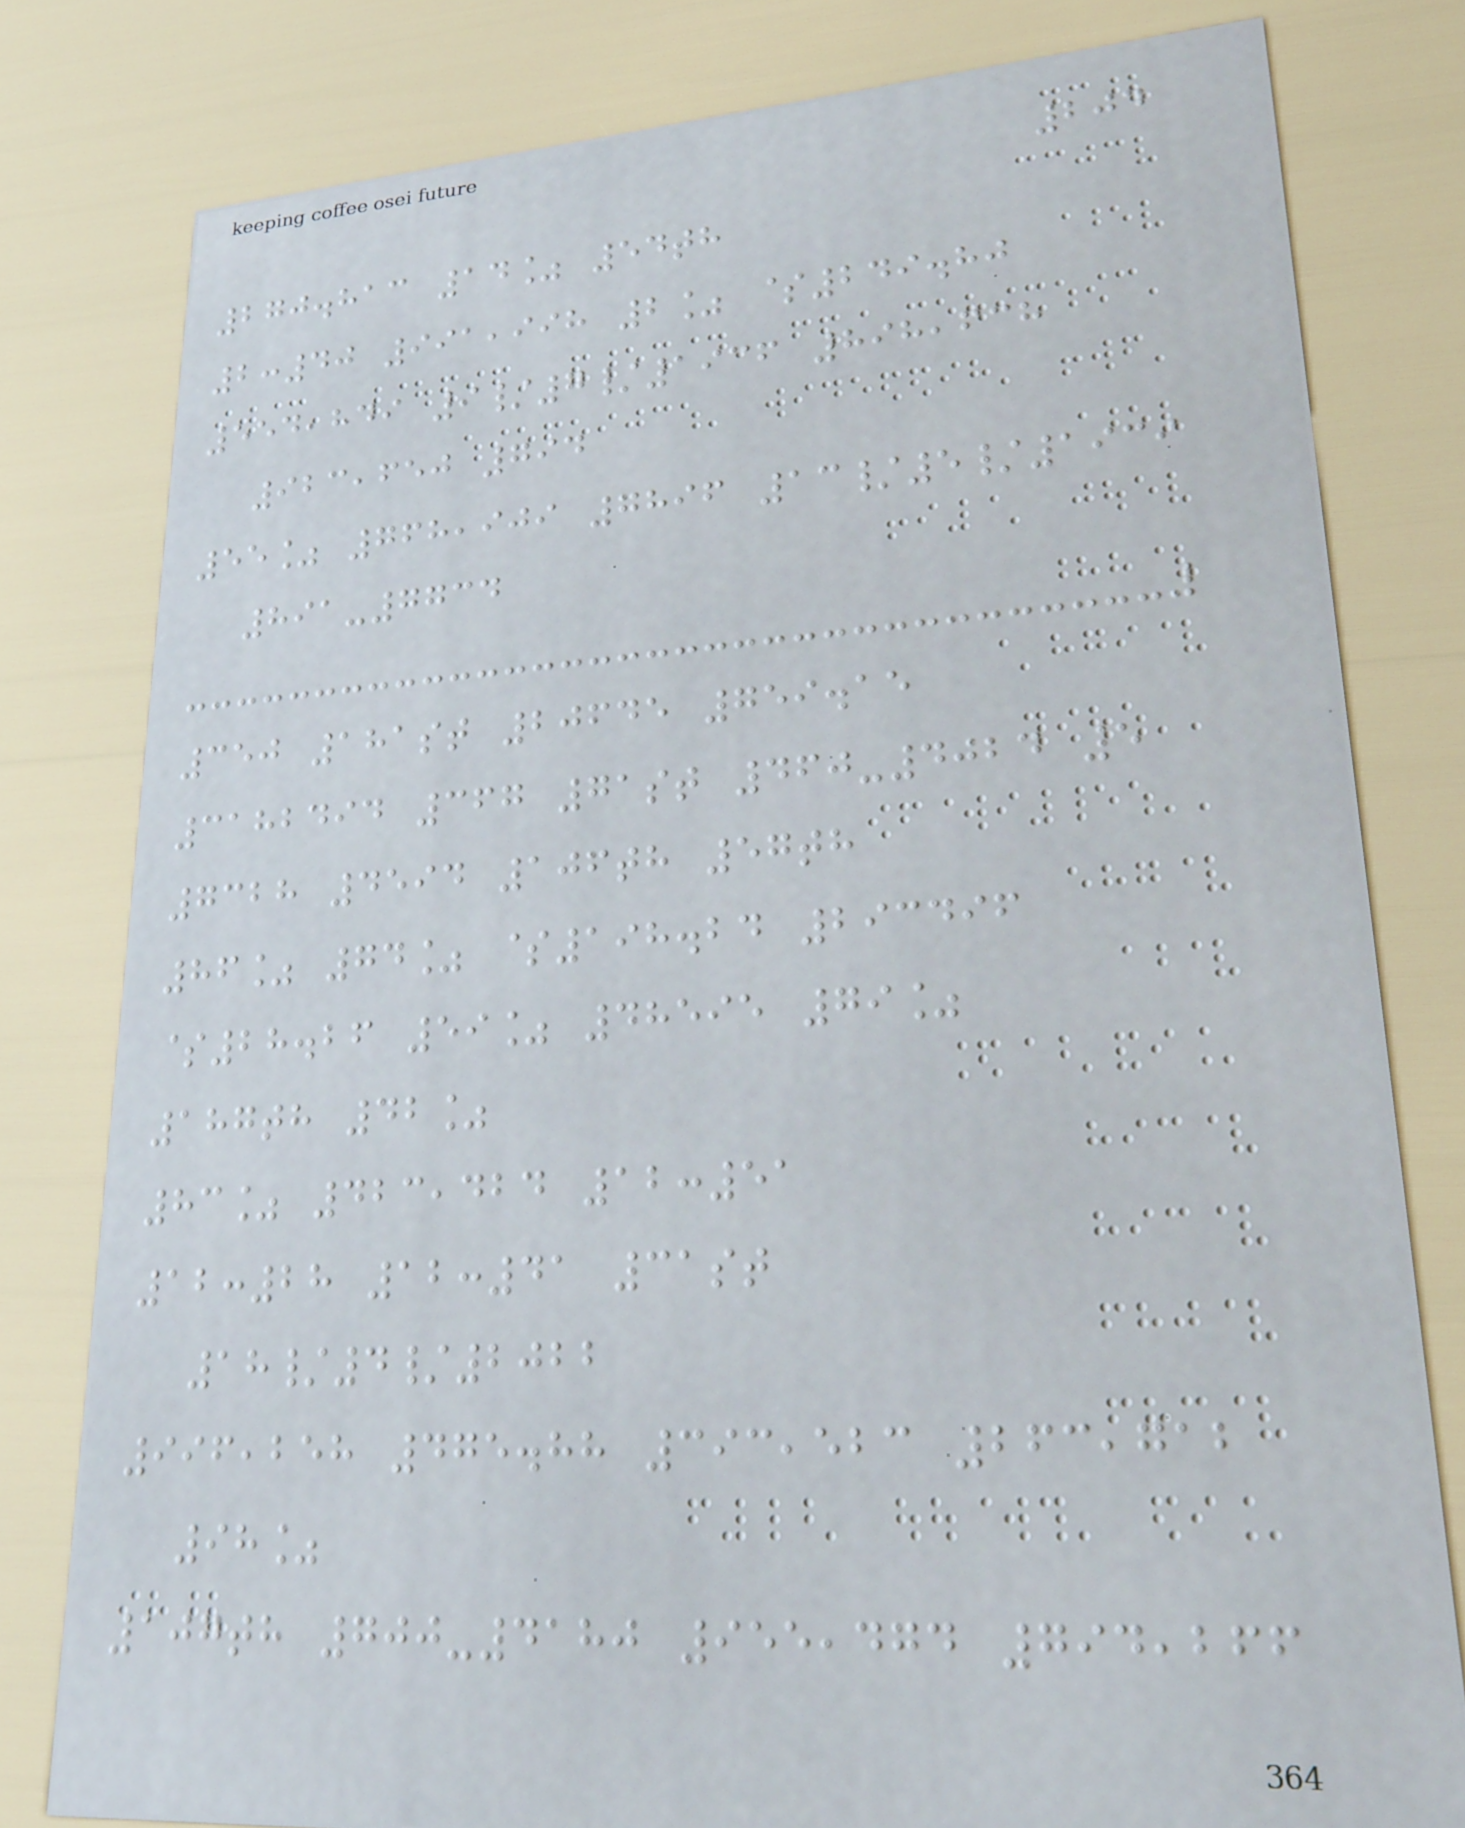204
270.813 14% 54th
2:40 991,998 2% $249.80
554,849 9/7/1936 898,638
923,650 794
55% 768,909 7896 13/5/1939
891-7734
350 181st 20645 759.15
3182494 367 71st 460-4024 5
7328 4594 106th 57th
86% 74% $198.24 293496
$28.26 59% 48595 79%
187th 42%
83% 423,424 12:51
12:28 12:41 31st
18/4/2022
996,258 475.88 393,523 263,712
98%
107th 700-4180 955,474 794,266
